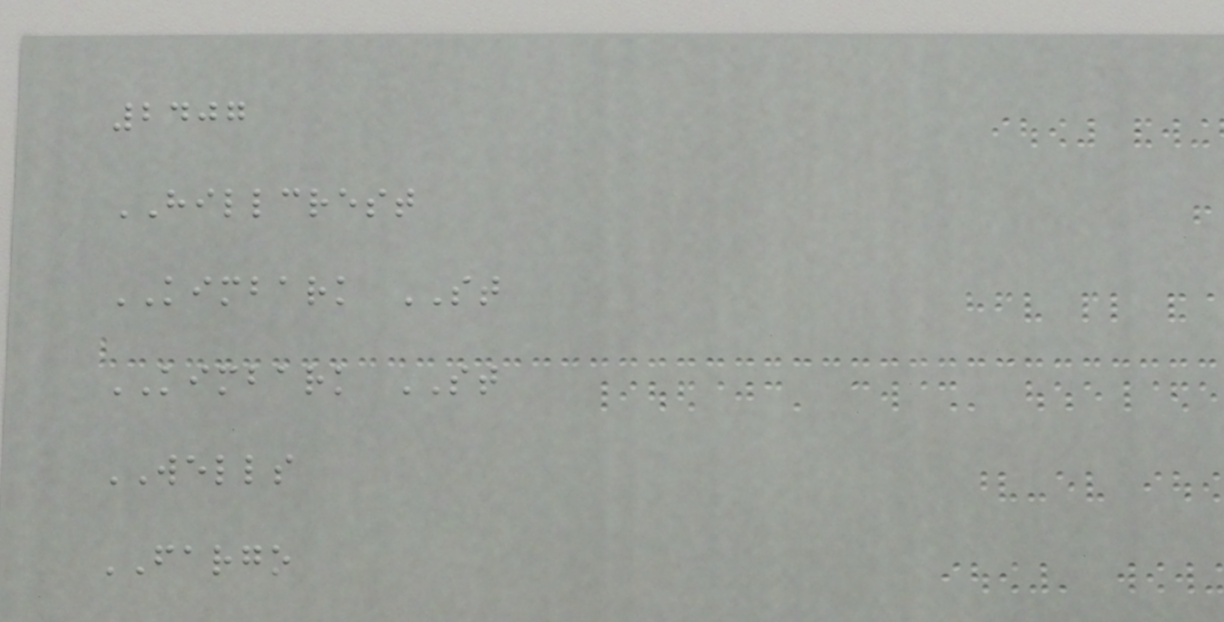2407
HILLCREST
KIMBARK ST
KIMBARK ST
WELLS
FARGO
